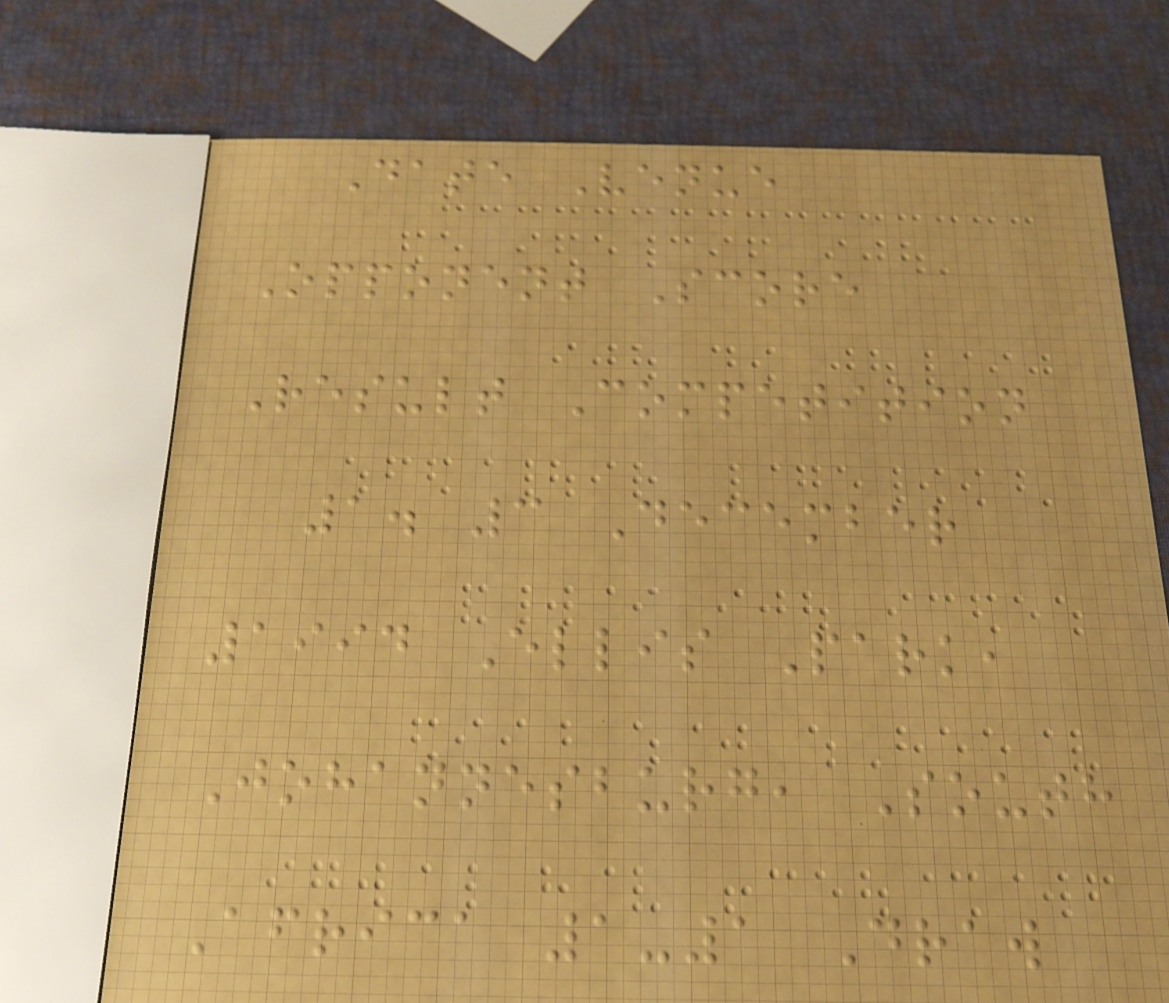Date Venue
Opponent Score
Result Competition
1. 3 December
1994 Ellis Park,
Johannesburg, South
Africa 1-1 Draw
